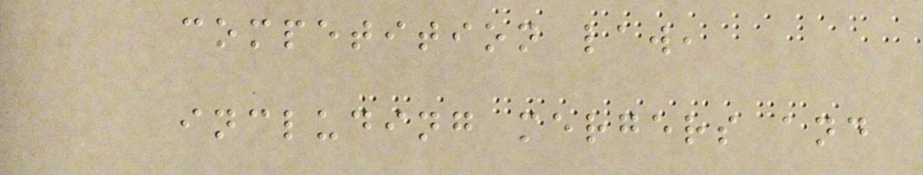competition law,
including mergers and
